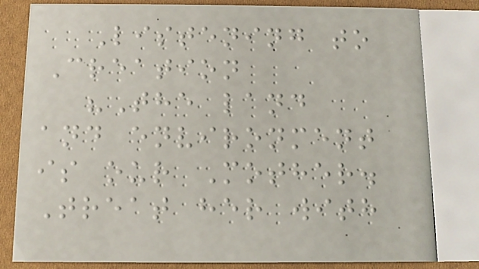Listening to
Creation
"The land
and environment
is our Mother.
Treat her with
